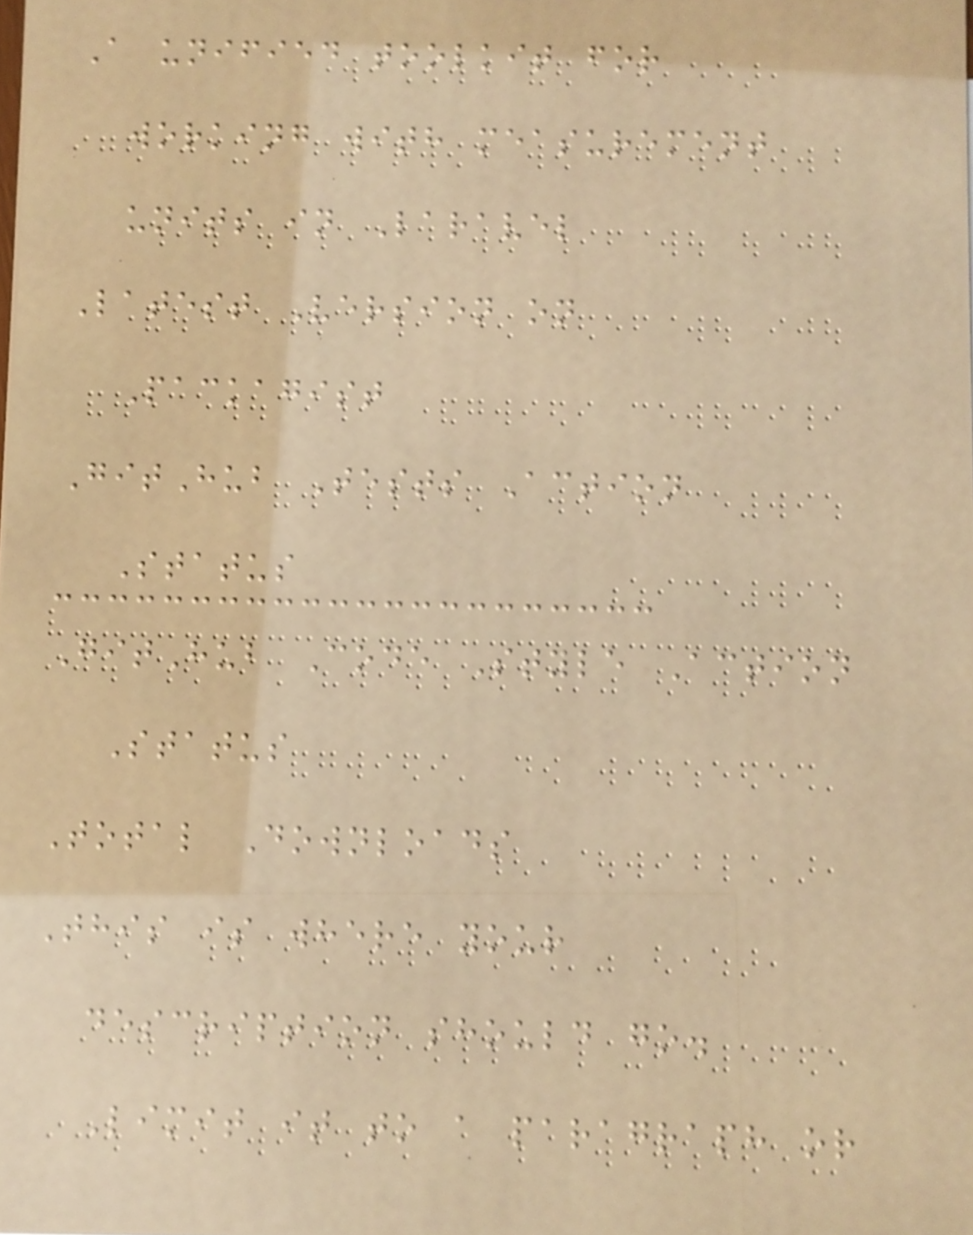A unified toolkit for
working with measurement
units in Laravel
Latest Version on
Packagist
GitHub Tests Action
Status
GitHub Code Style Action
Status
Total Downloads
This is where your
description should go.
Limit it to a paragraph or
